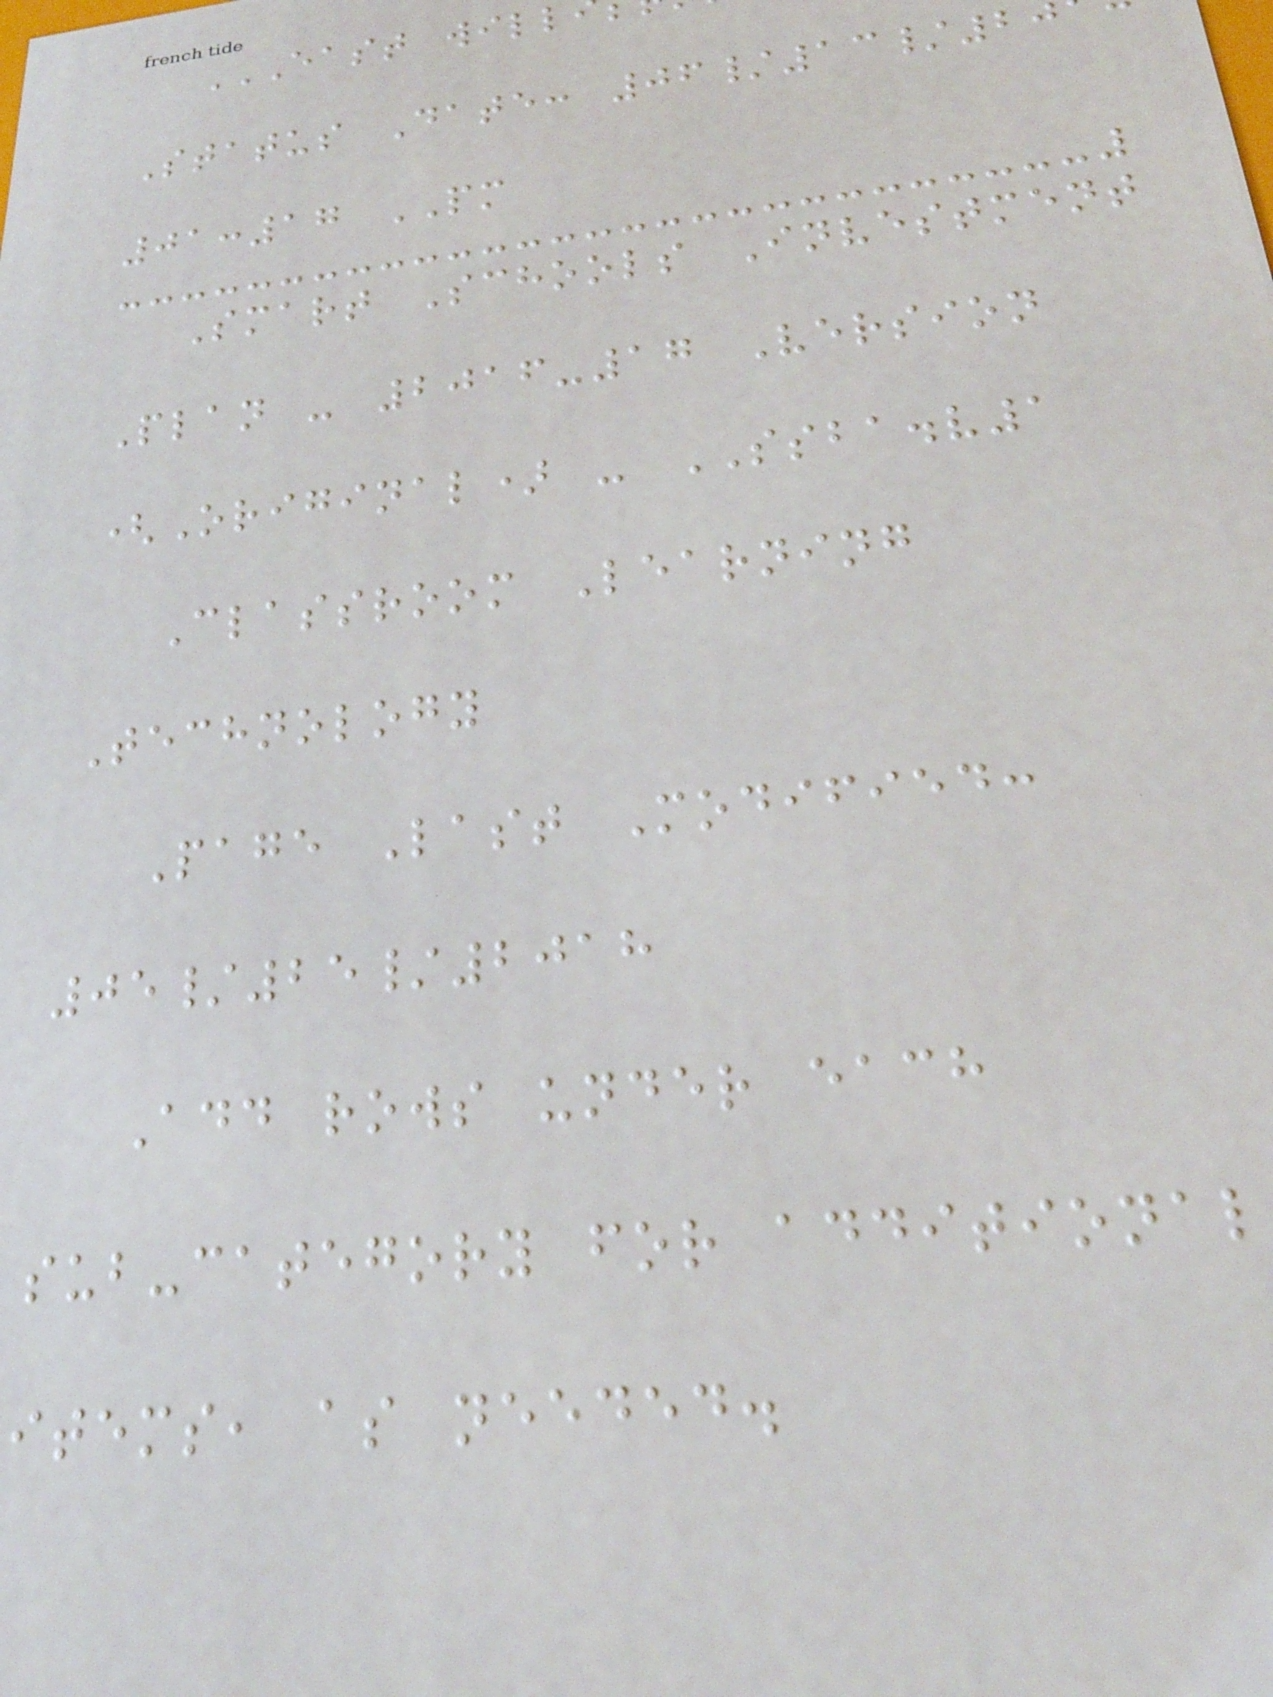Status Date: 06/13/2
01:17 PM
Smart Schools Investment
Plan - 2016-17 Version
(Original) - SSBA.v1
Classroom Learning
Technology
Page Last Modified:
05/25/2018
Add rows under each
sub-category for additional
items, as needed.
